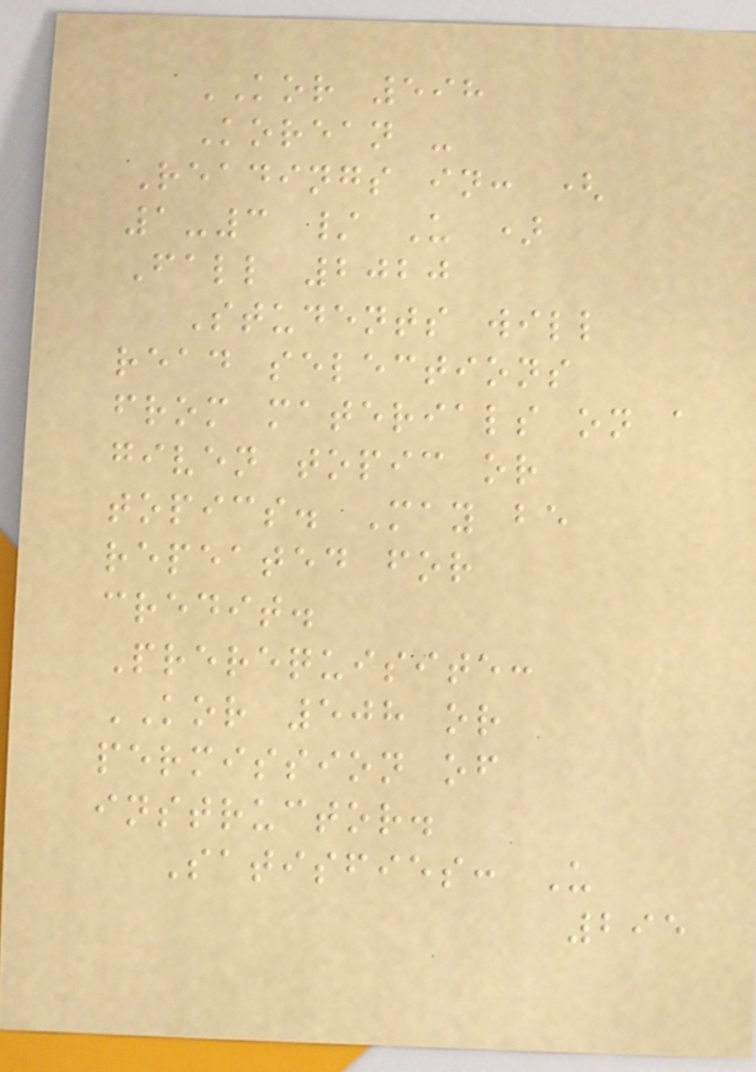KOR 598
Korean -
Readings in: (
1-3 / U )
Fall 2020
Students will
read selections
from materials on a
given topic or
topics. May be
repeated for
credit.
Prerequisite:
KOR 508 or
permission of
instructor.
Satisfies: U
295
